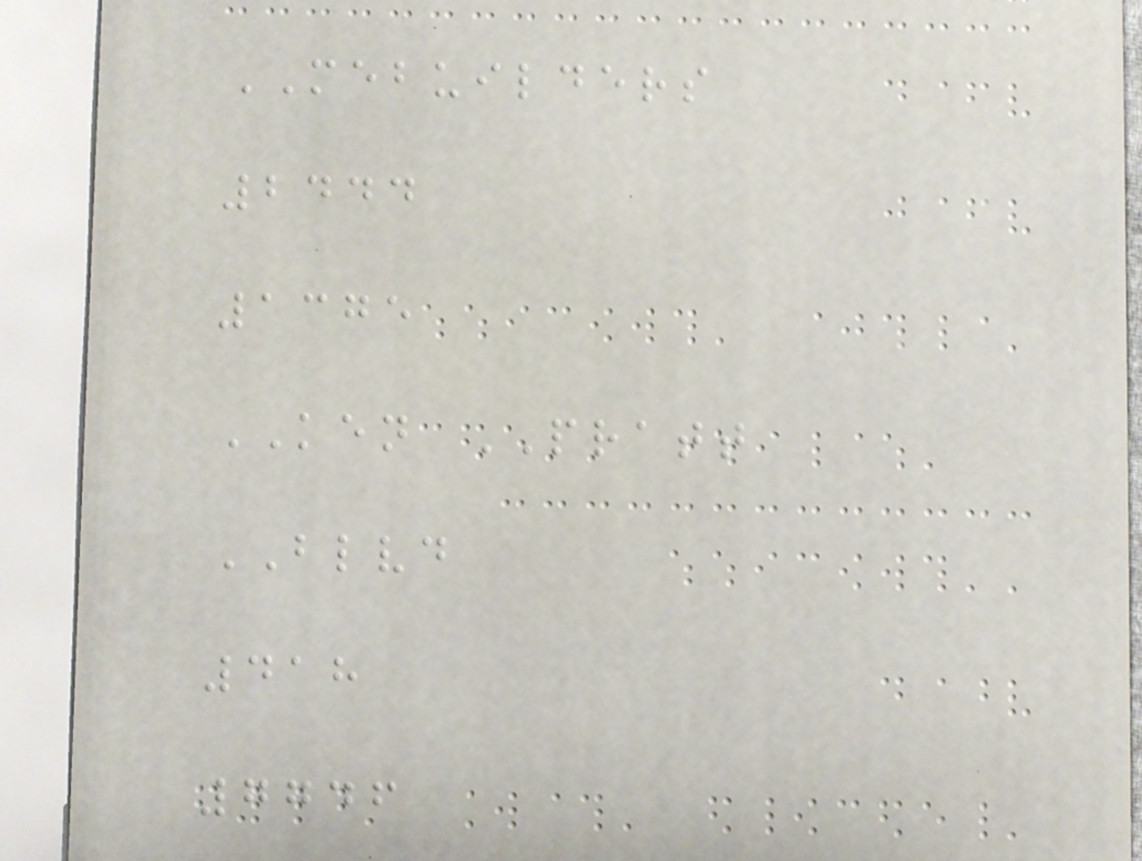MEBUILDERS
2444
1375
KEN PRATT
BLVD
418
7746
